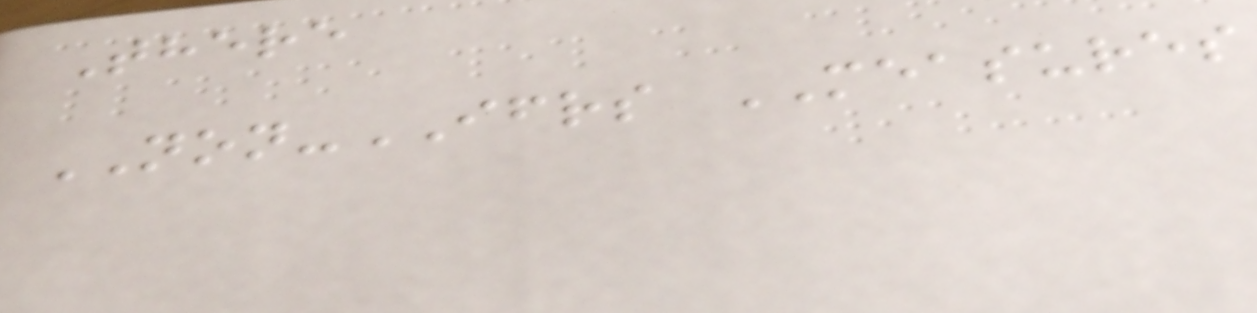There
NON-IFRS MEASURES
